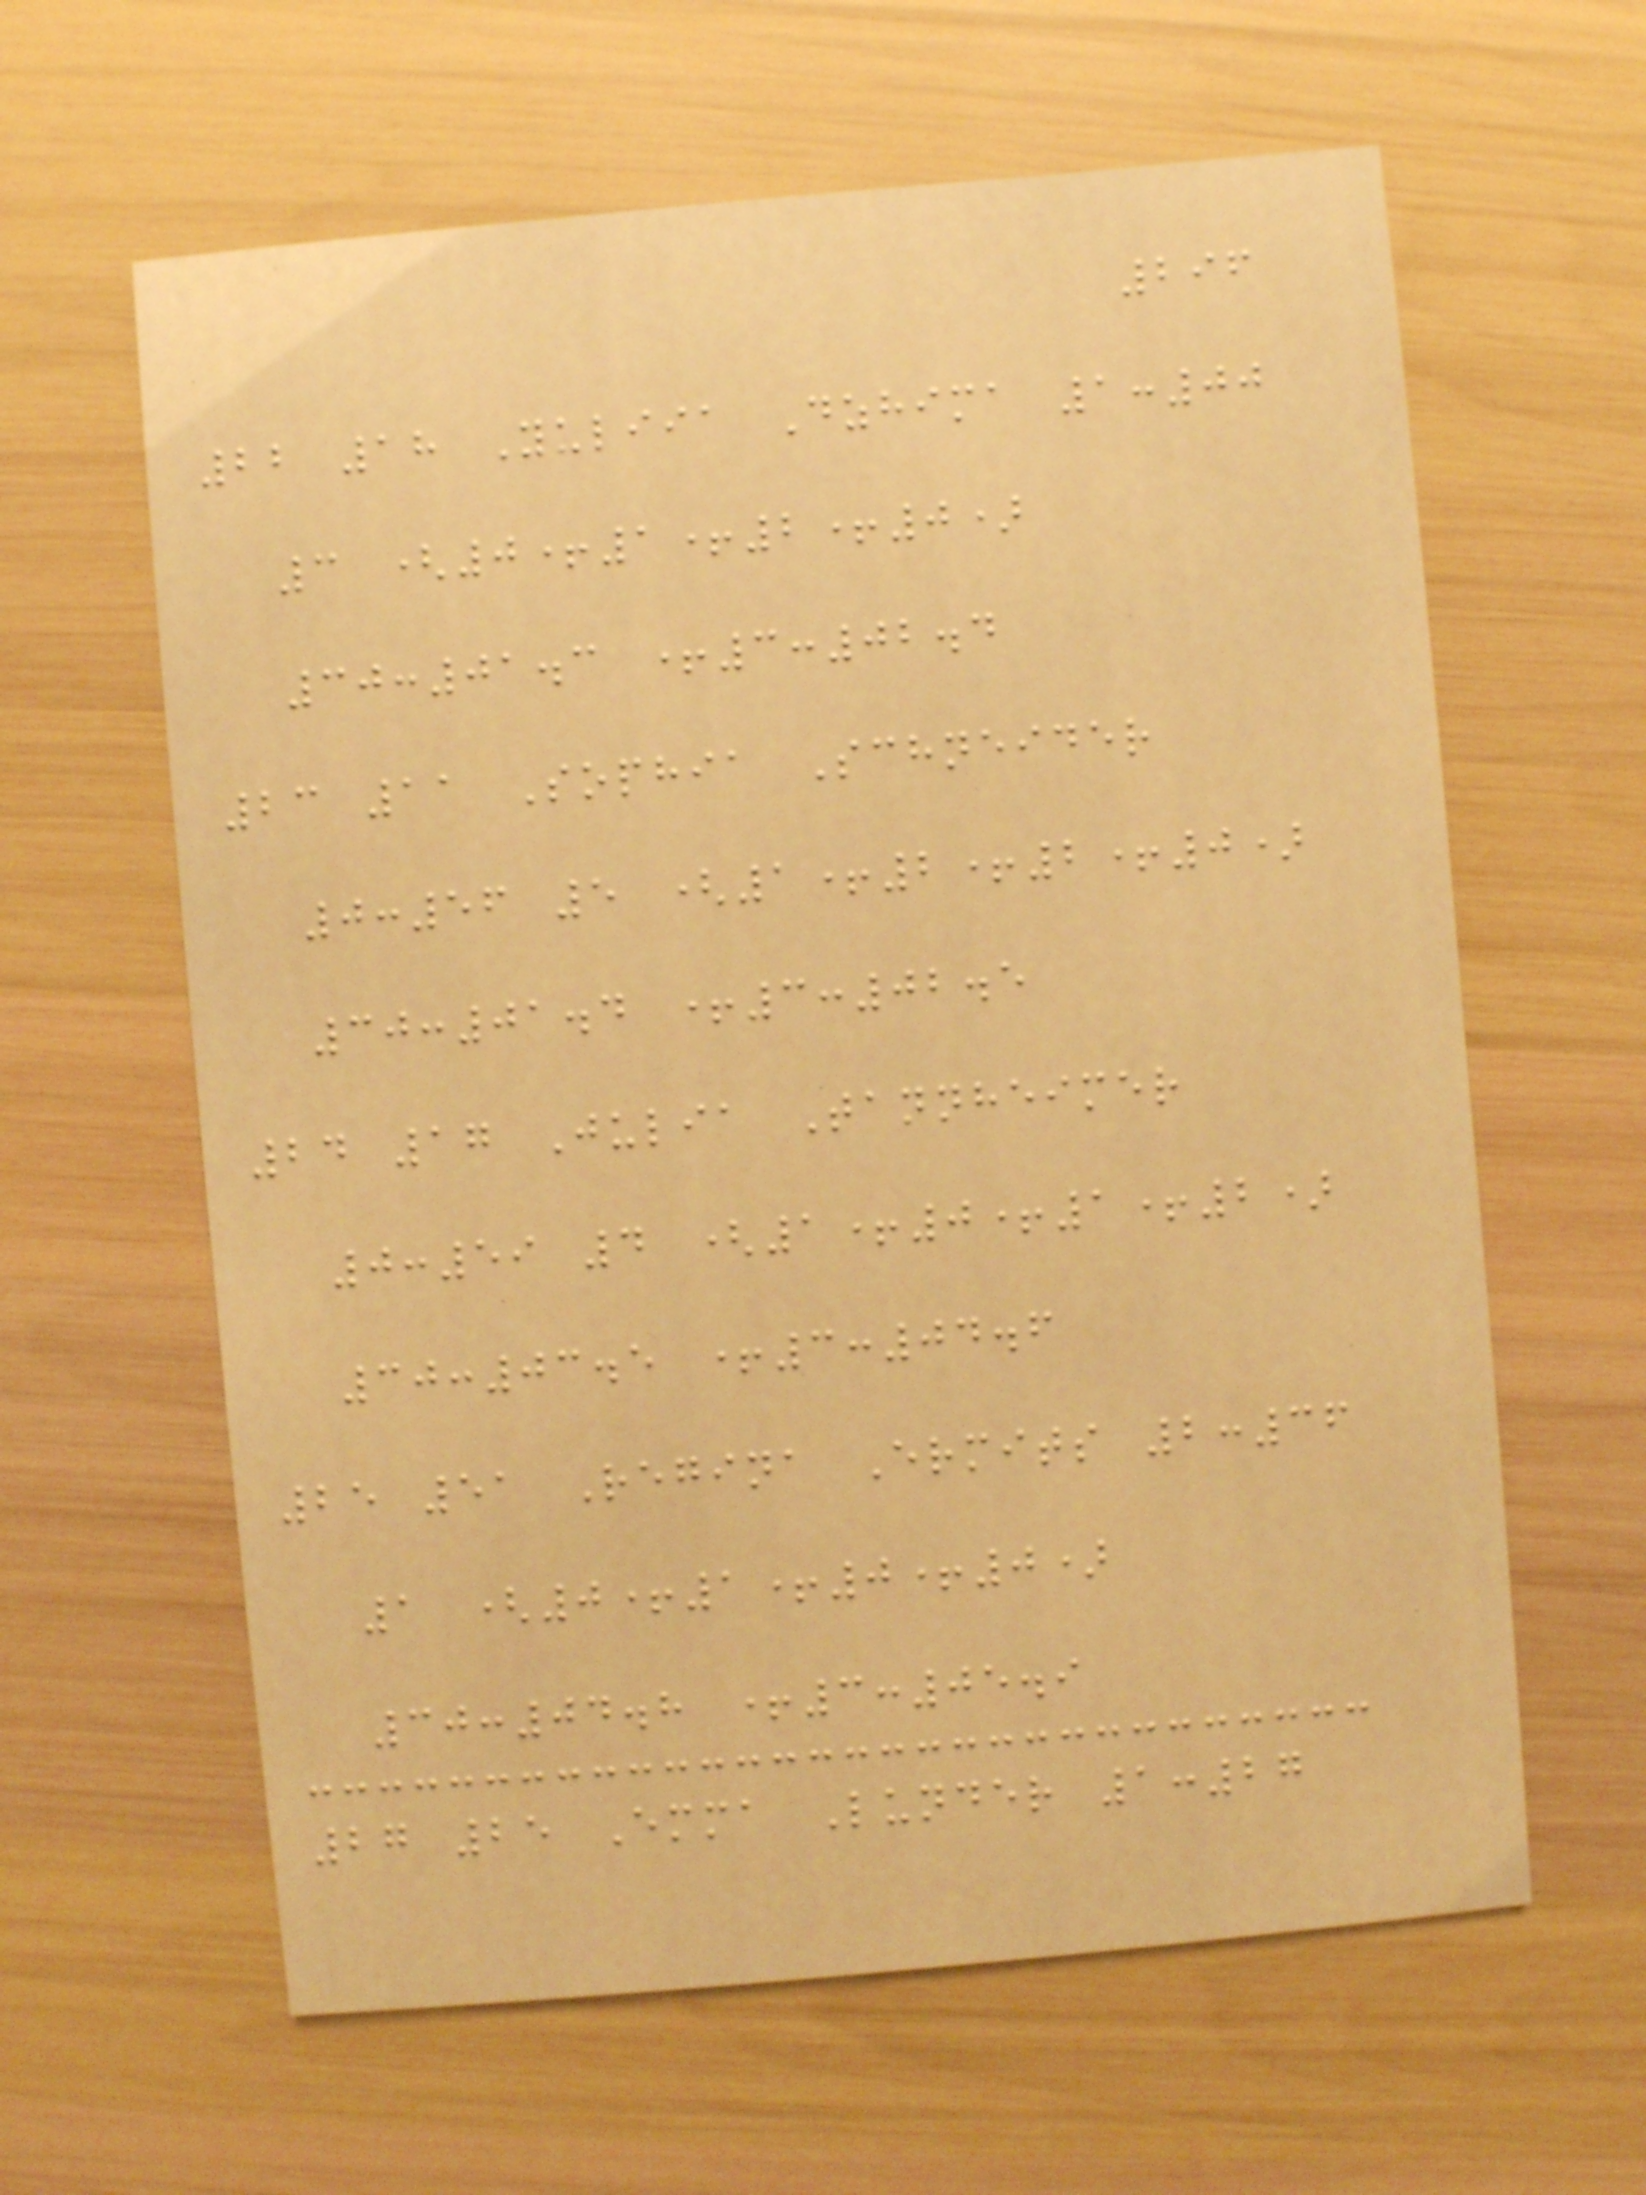296
22 18 Yuliia Dzhima 1:00
3 (0+1+2+0)
30:01.3 +3:02.4
23 11 Sophia Schneider
0:56 5 (1+2+2+0)
30:01.4 +3:02.5
24 17 Julia Tannheimer
0:59 4 (1+0+1+2)
30:03.5 +3:04.6
25 51 Regina Ermits 2:36
1 (0+1+0+0)
30:04.8 +3:05.9
27 25 Emma Lunder 1:27
